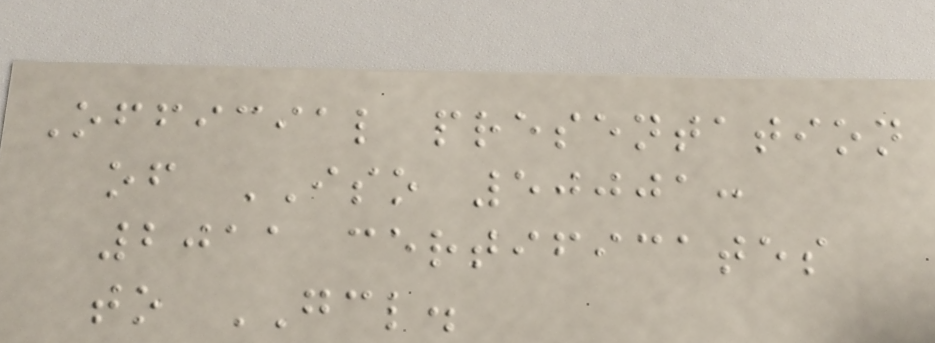Official presentation
of ISO 50001:
2011 certificates
to GCL.
